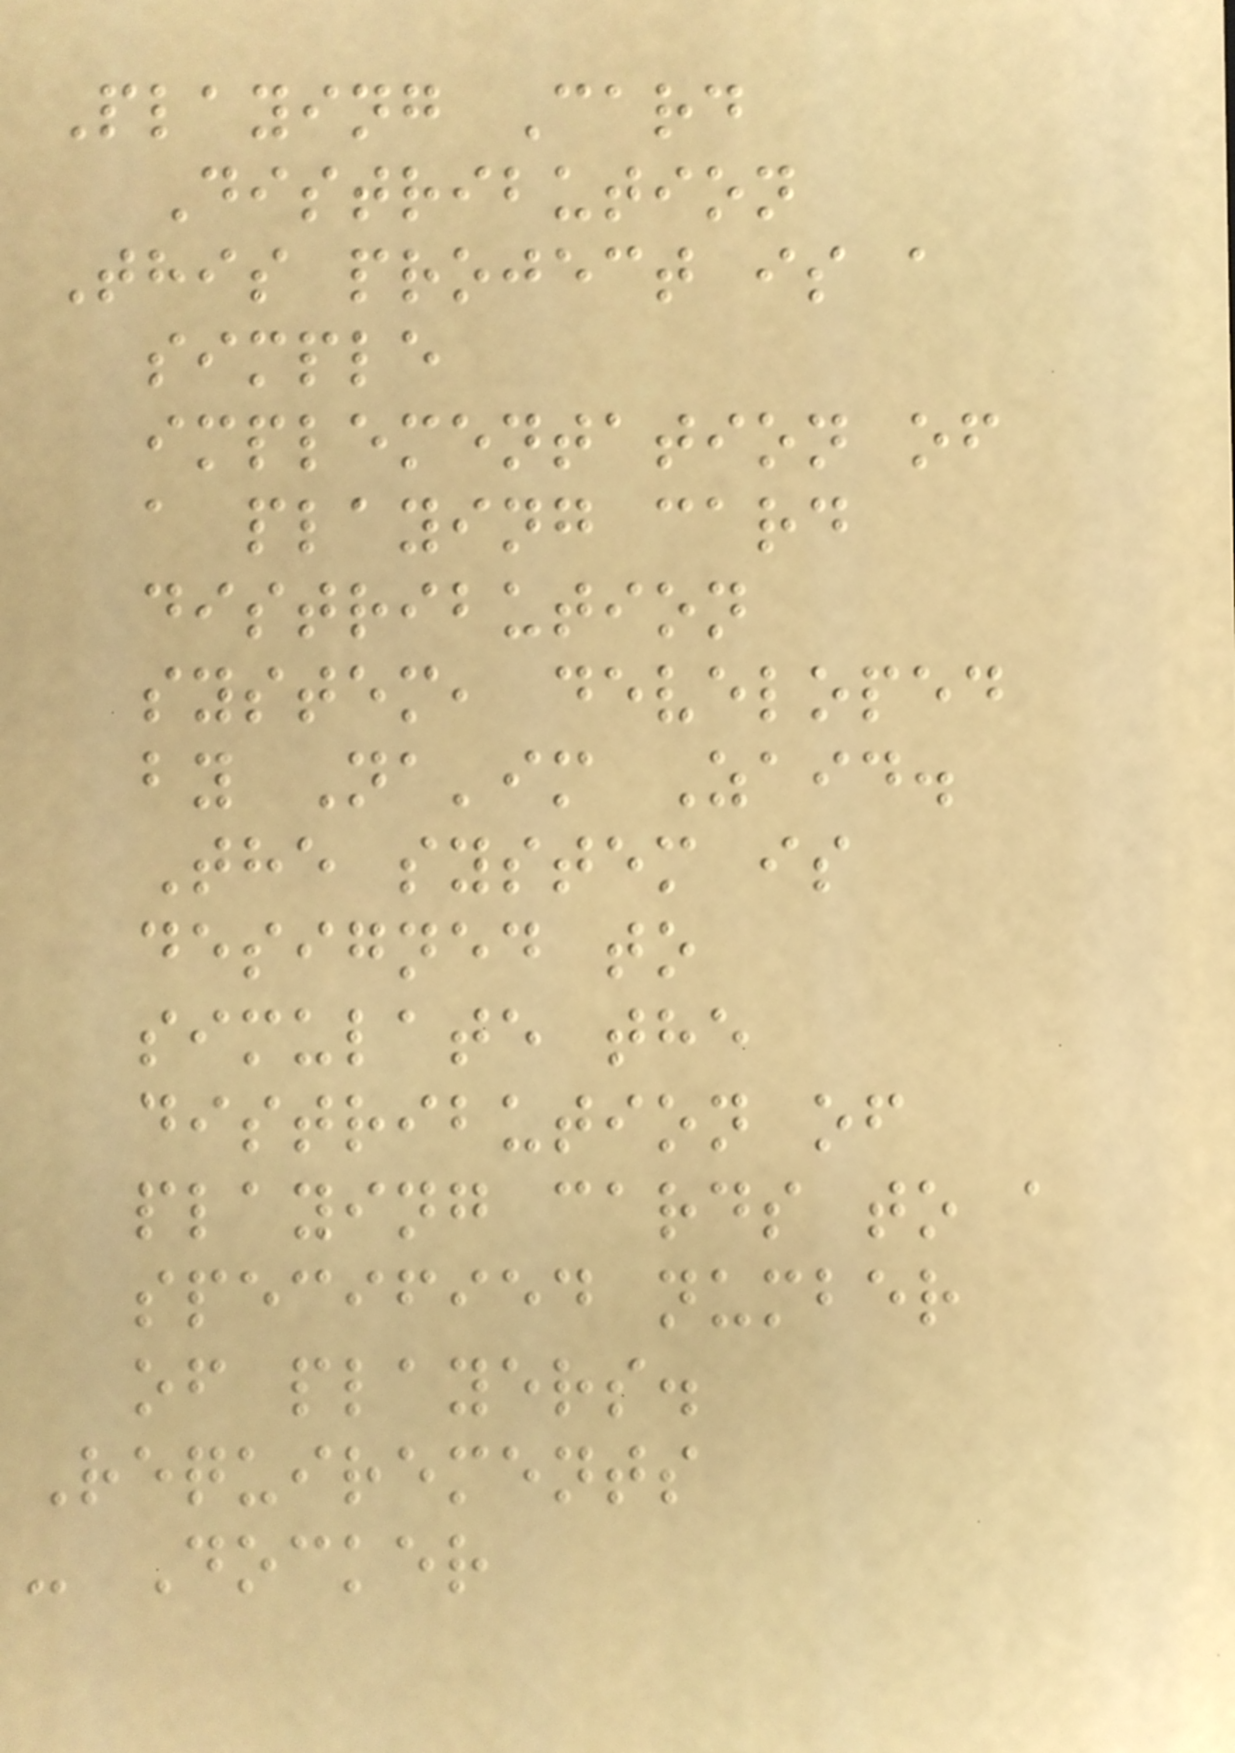Playing Card
Distribution
This project is a
simple
implementation of
a playing card
distribution
system, developed
by Na'im Zaid.
The system is
designed to
simulate the
distribution of
playing cards to a
specified number
of players.
Requirements
- Docker
